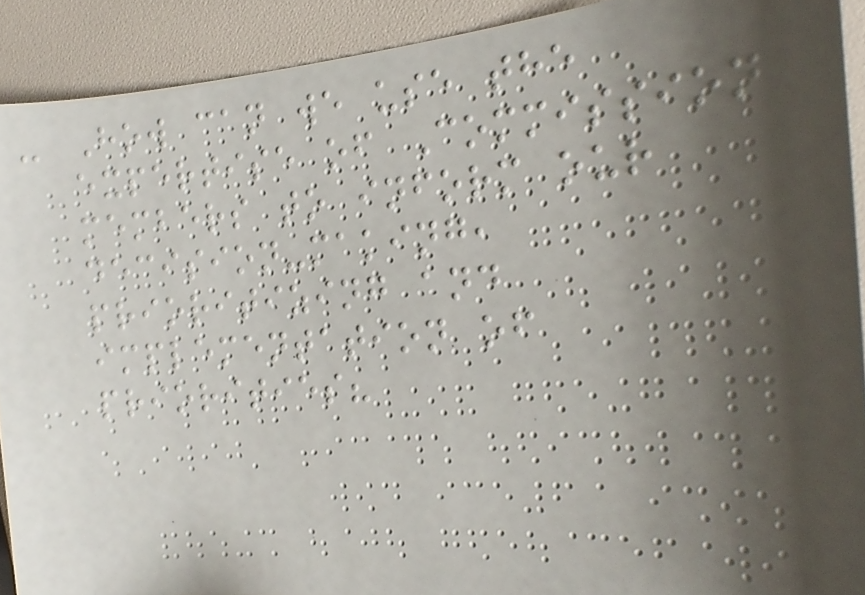- How can we use the
expertise of Commission
members to inform our
decision-making,
prioritizing and
implementation of
priorities?
